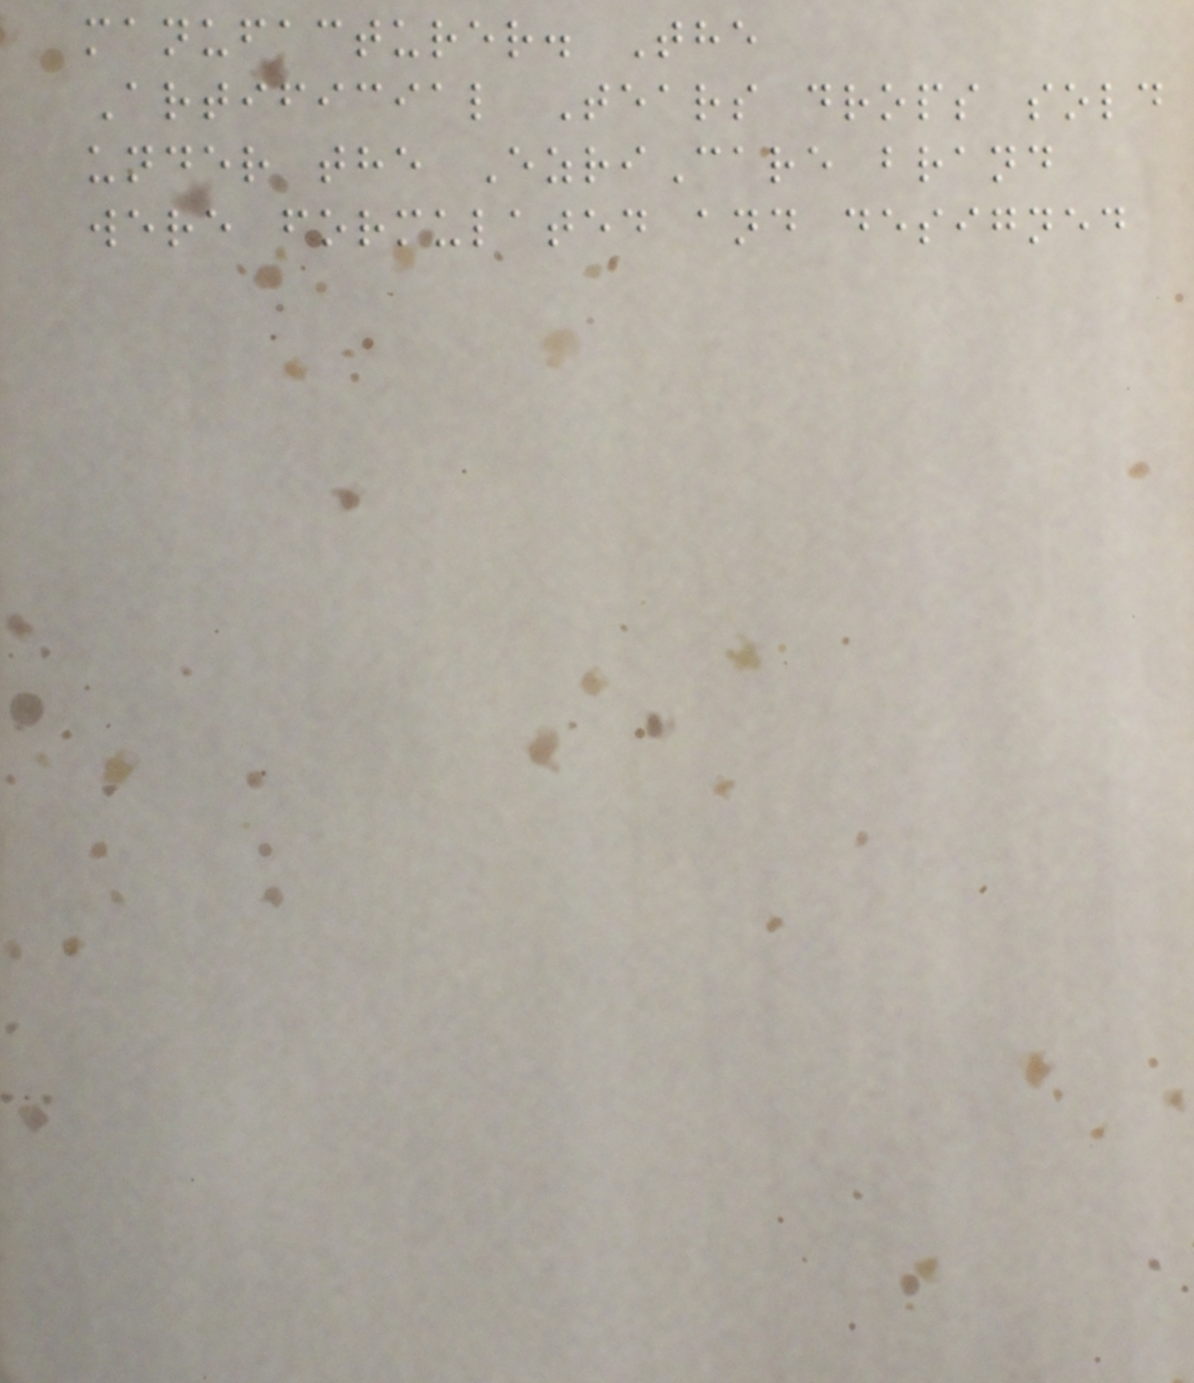manufacturer. The
Artificial Tears drops sold
under the EzriCare brand
were formulated and designed
